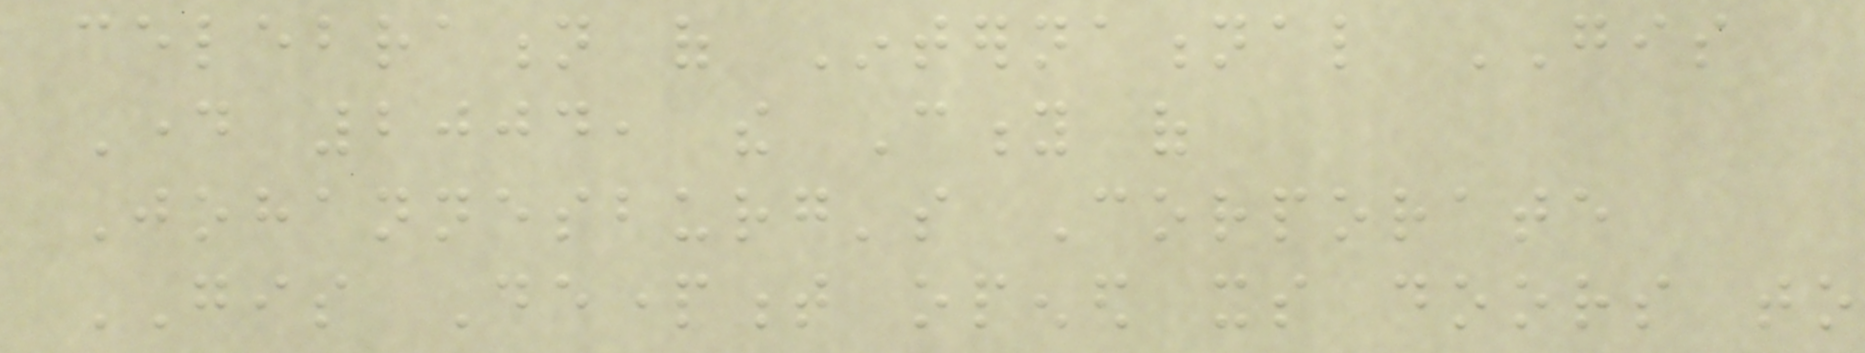celebration of International GIS
Day 2004, the City of
Johannesburg's Corporate
GIS Department opened its doors to
